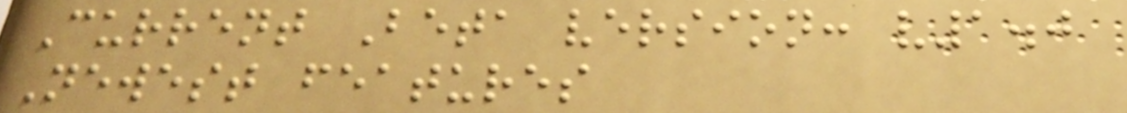Current Beta version: v1.0
Newest features
